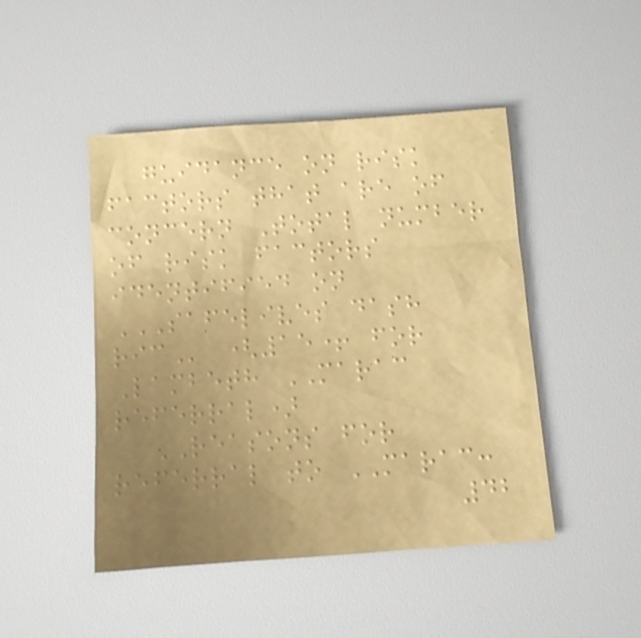guidance on risk
factors that are of
concern Total number
of risk factors
identified on
SAFELIVES DASH
RIC (15+ for
Lambeth MARAC
referral)
REASONS for
referral to MARAC:
42
